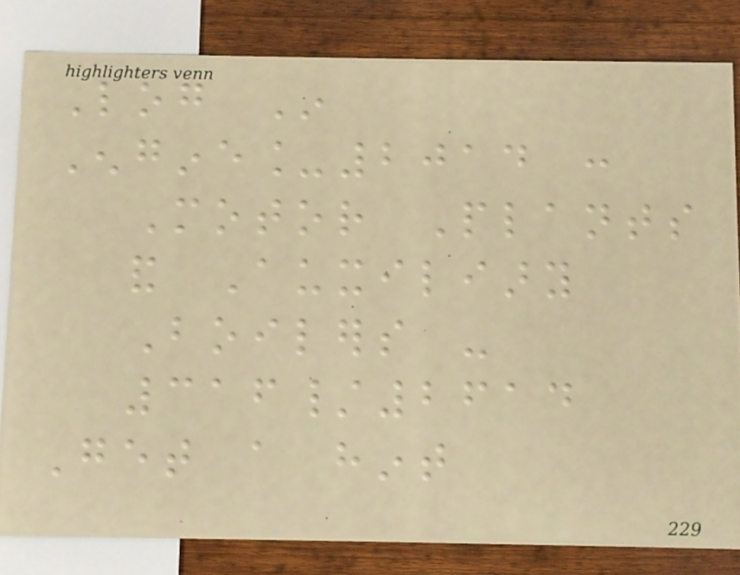Log In
Engine_2014 :
Motor Plants
and Auxiliary
Boilers -
316/2614
Get a hint
